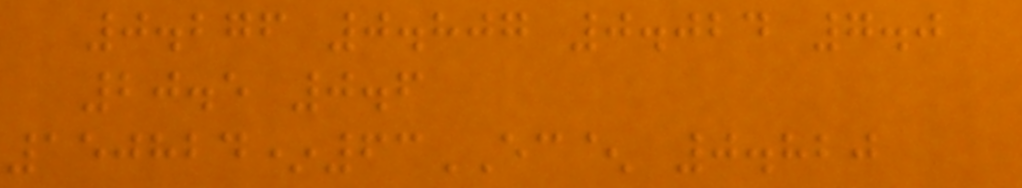0.276 0.807 0.024 7.0
20.5 0.6
150824*63EC^ 0.820
